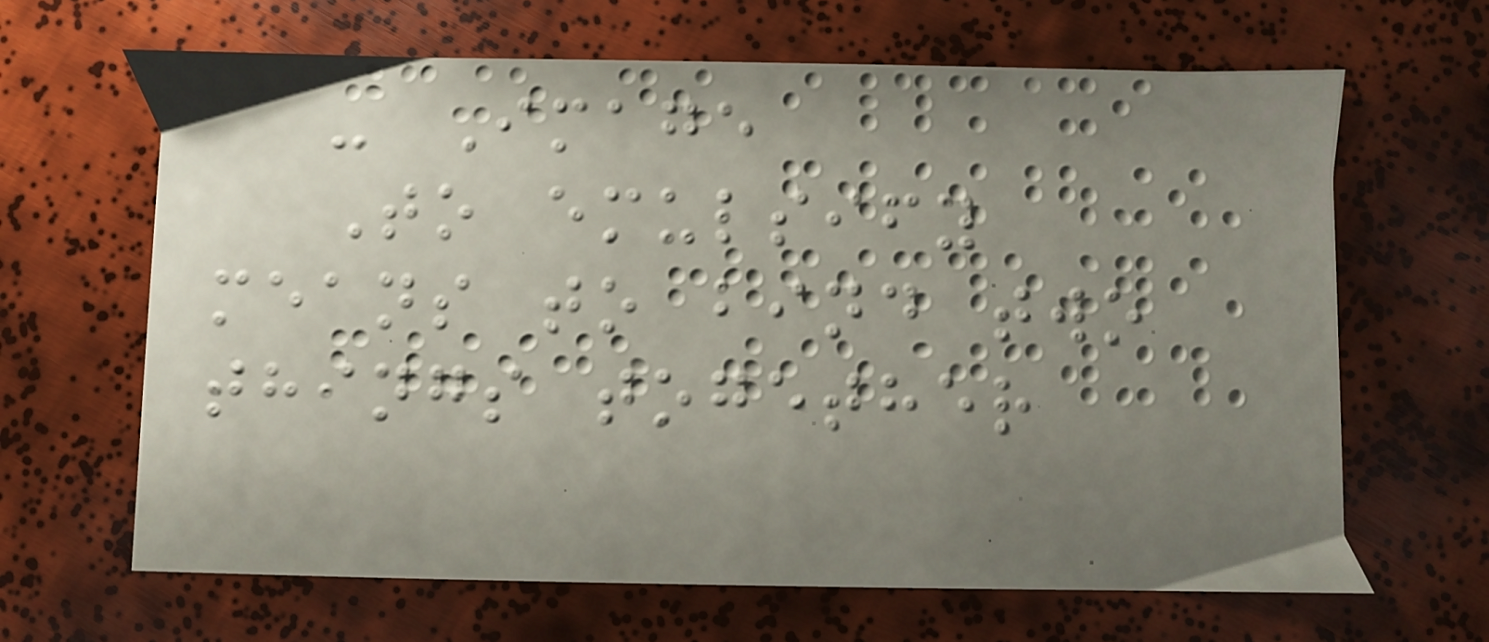- Image
To emulsify
means to bind two
things together
